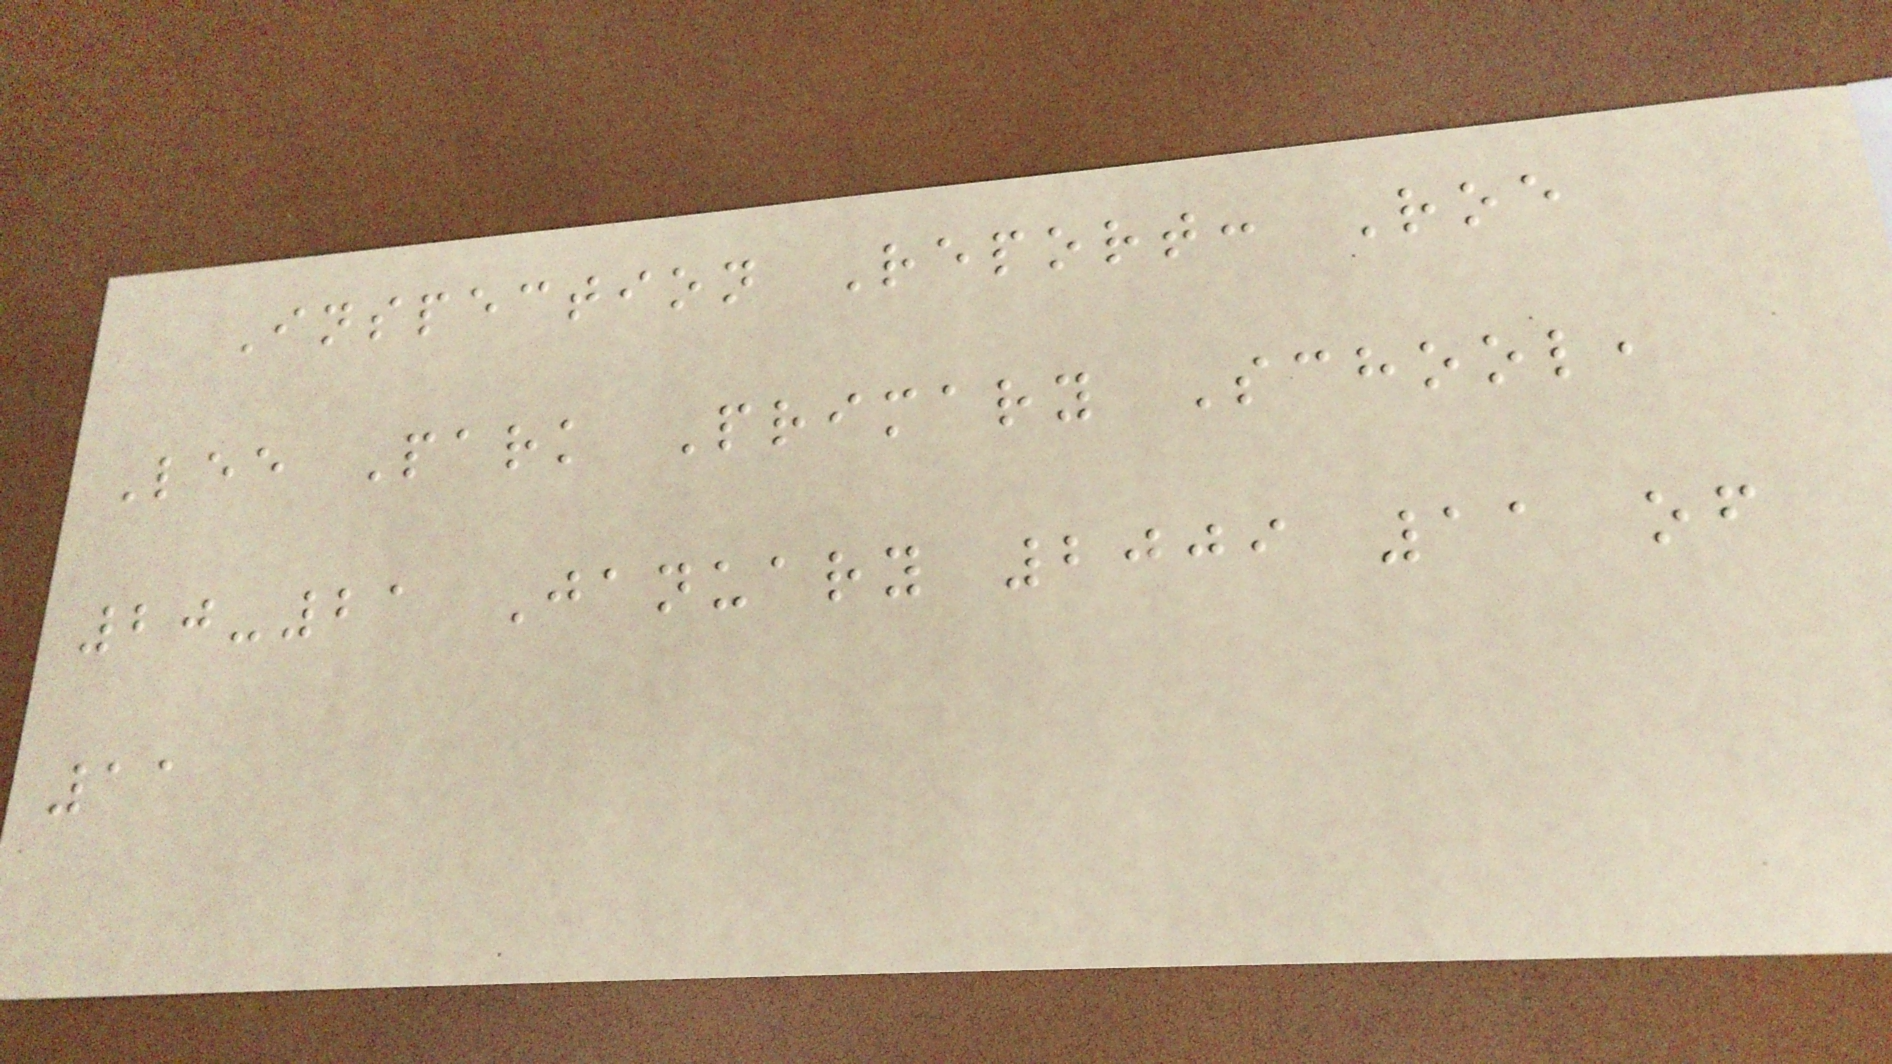Inspection Report: Roe
Lee Park Primary School,
20-21 January 2009 11 of
11
